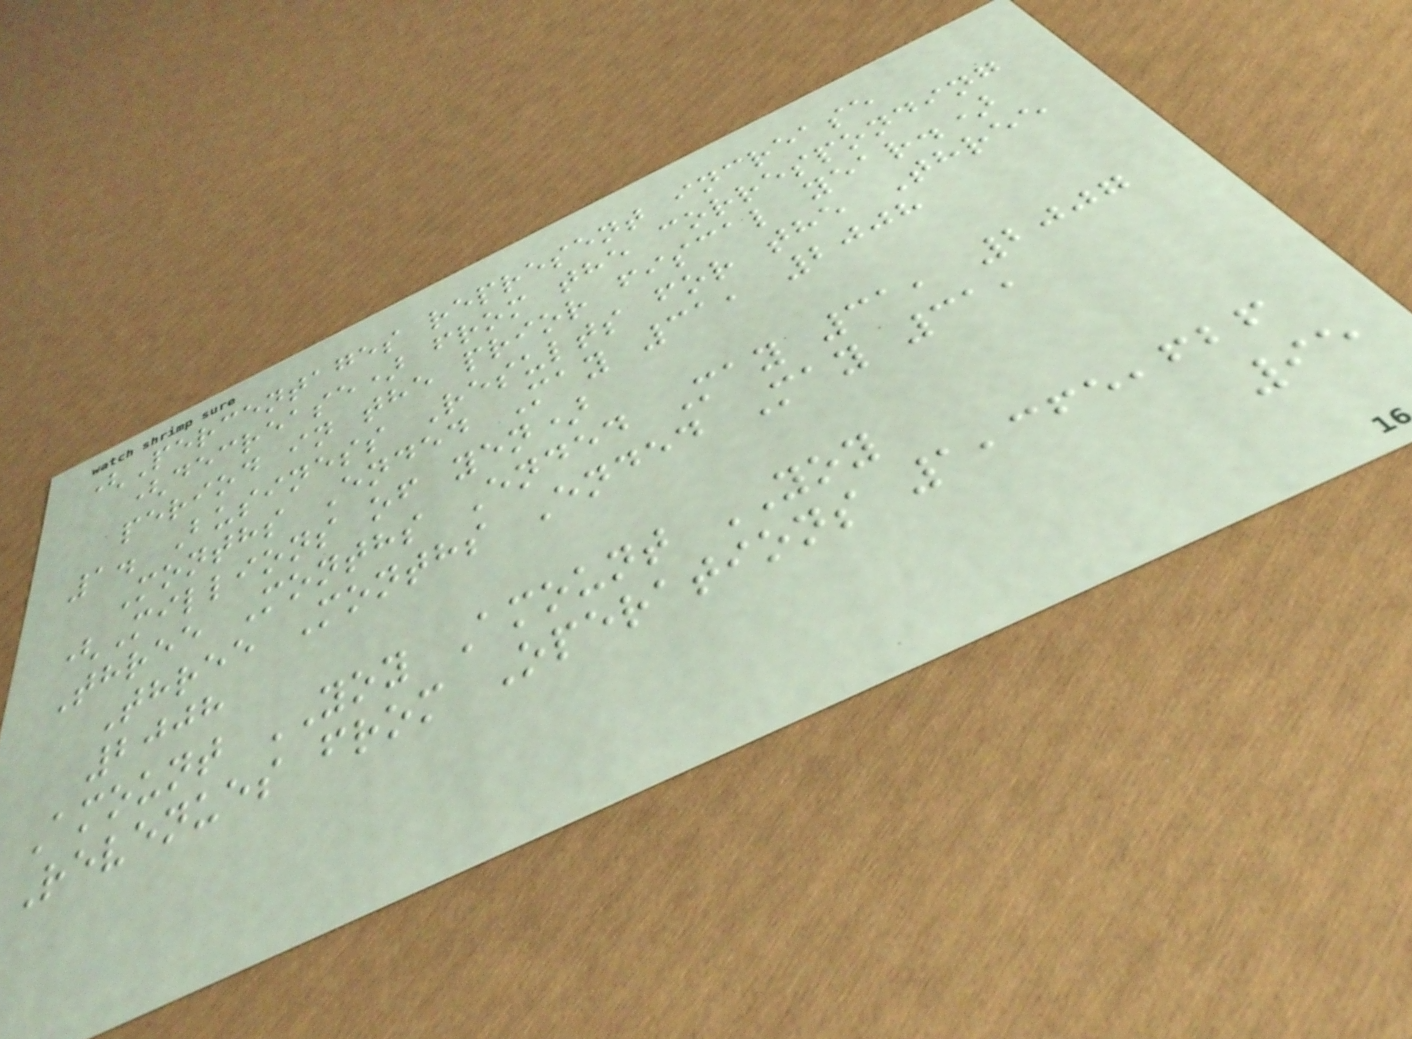(Percentages represent increase
(decrease) from the corresponding
period in the prior fiscal year.)
1. Business Results for the Three
Months Ended May 31, 2008
(Millions of yen)
Three Months Ended May 31, 2007
Three Months Ended May 31,
2008
Amount YOY Amount YOY
Revenues from Operations 1,365,626
95
